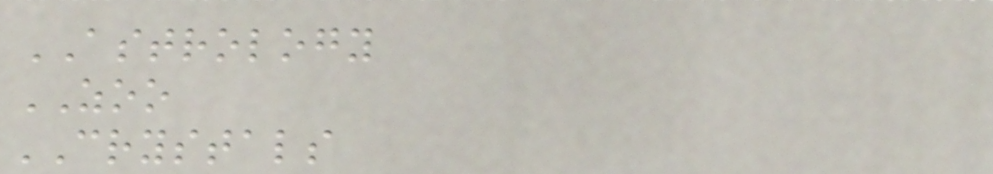ASTROLOGY
ZOO
CRYSTALS
